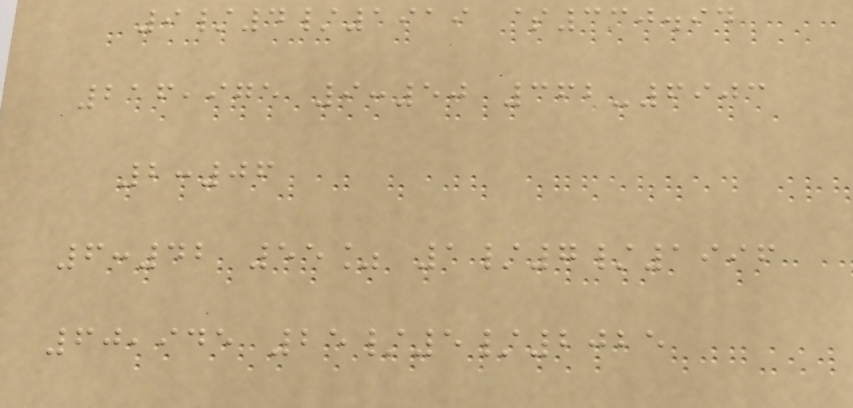9/4/1919 $330.94
216,975 9:50 362-6903
2:06
6:42 55% 1/7/1996
60,945 25/5/2025
